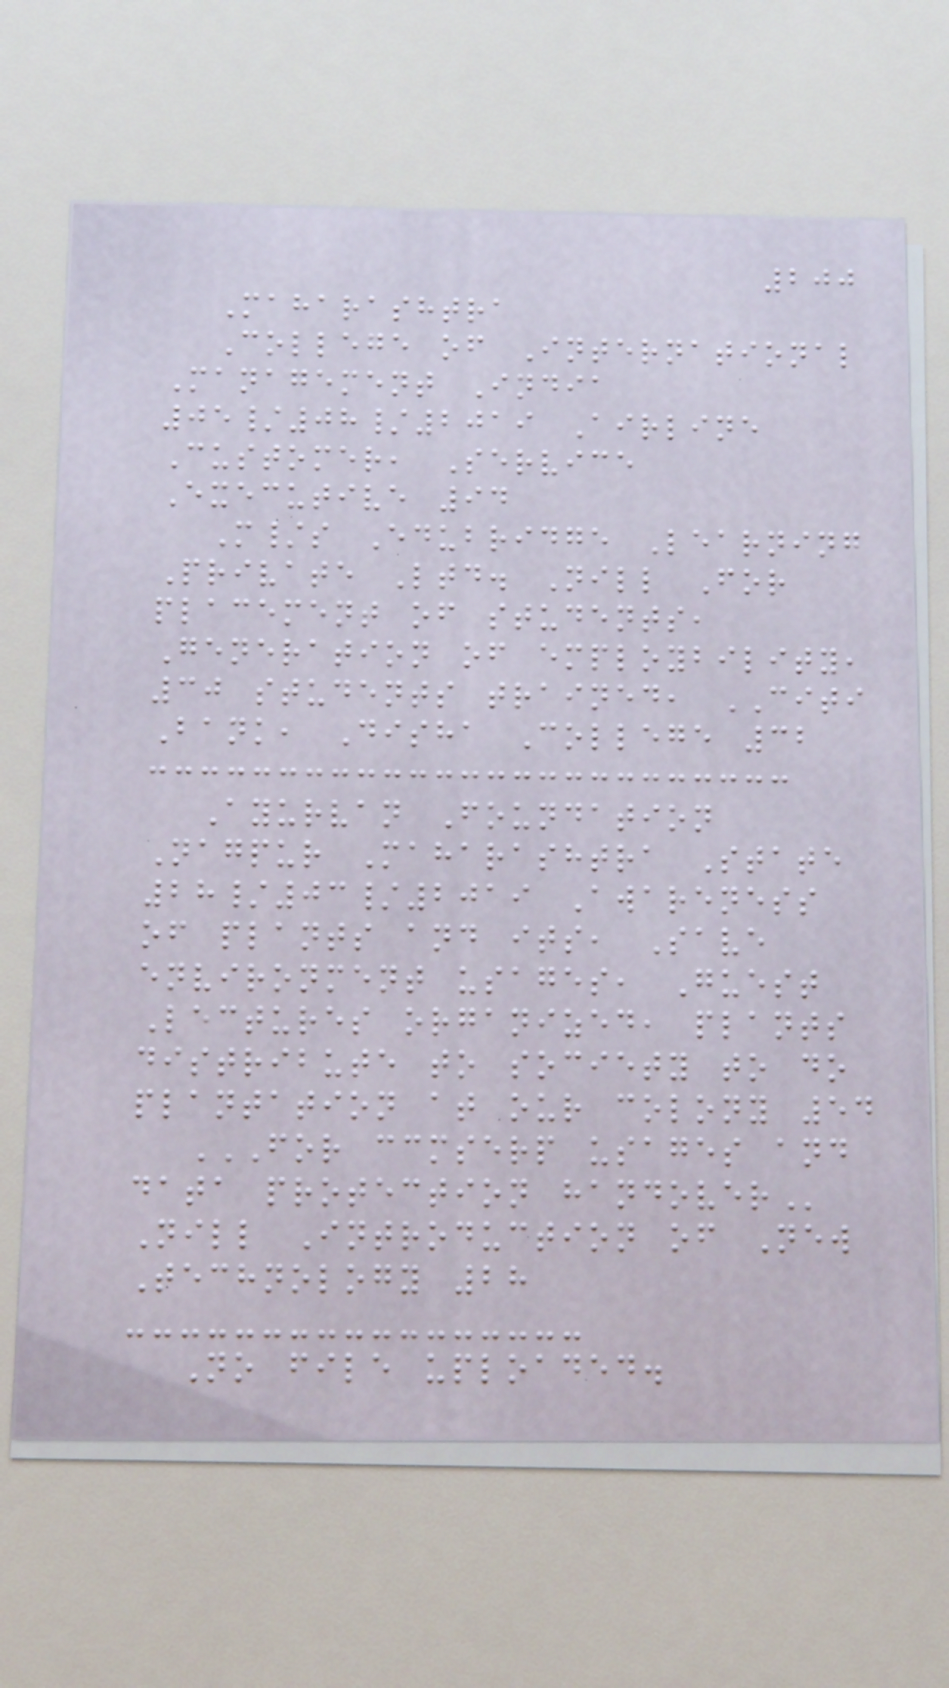200
Maharashtra
College of International
Management India
05/08/2019 Airline
Customer, Service
Executive 94
M/s Edubridge Learning
Private Ltd. Nill For
placement of students,
Generation of employbility,
30 students trained, CITI
Bank, Disha College 32
Ayurvan Foundation
Nagpur Maharashtra State
28/03/2019 Awareness
of plants and its, Save
environment usages, Guest
Lectures organized, plants
distribute to society to do
plantation at our colony 54
FOR CCMSERP USAGES AND
DATA PROTECTION HANDOVER
Nill Introduction of New
Technology 28
No file uploaded.
